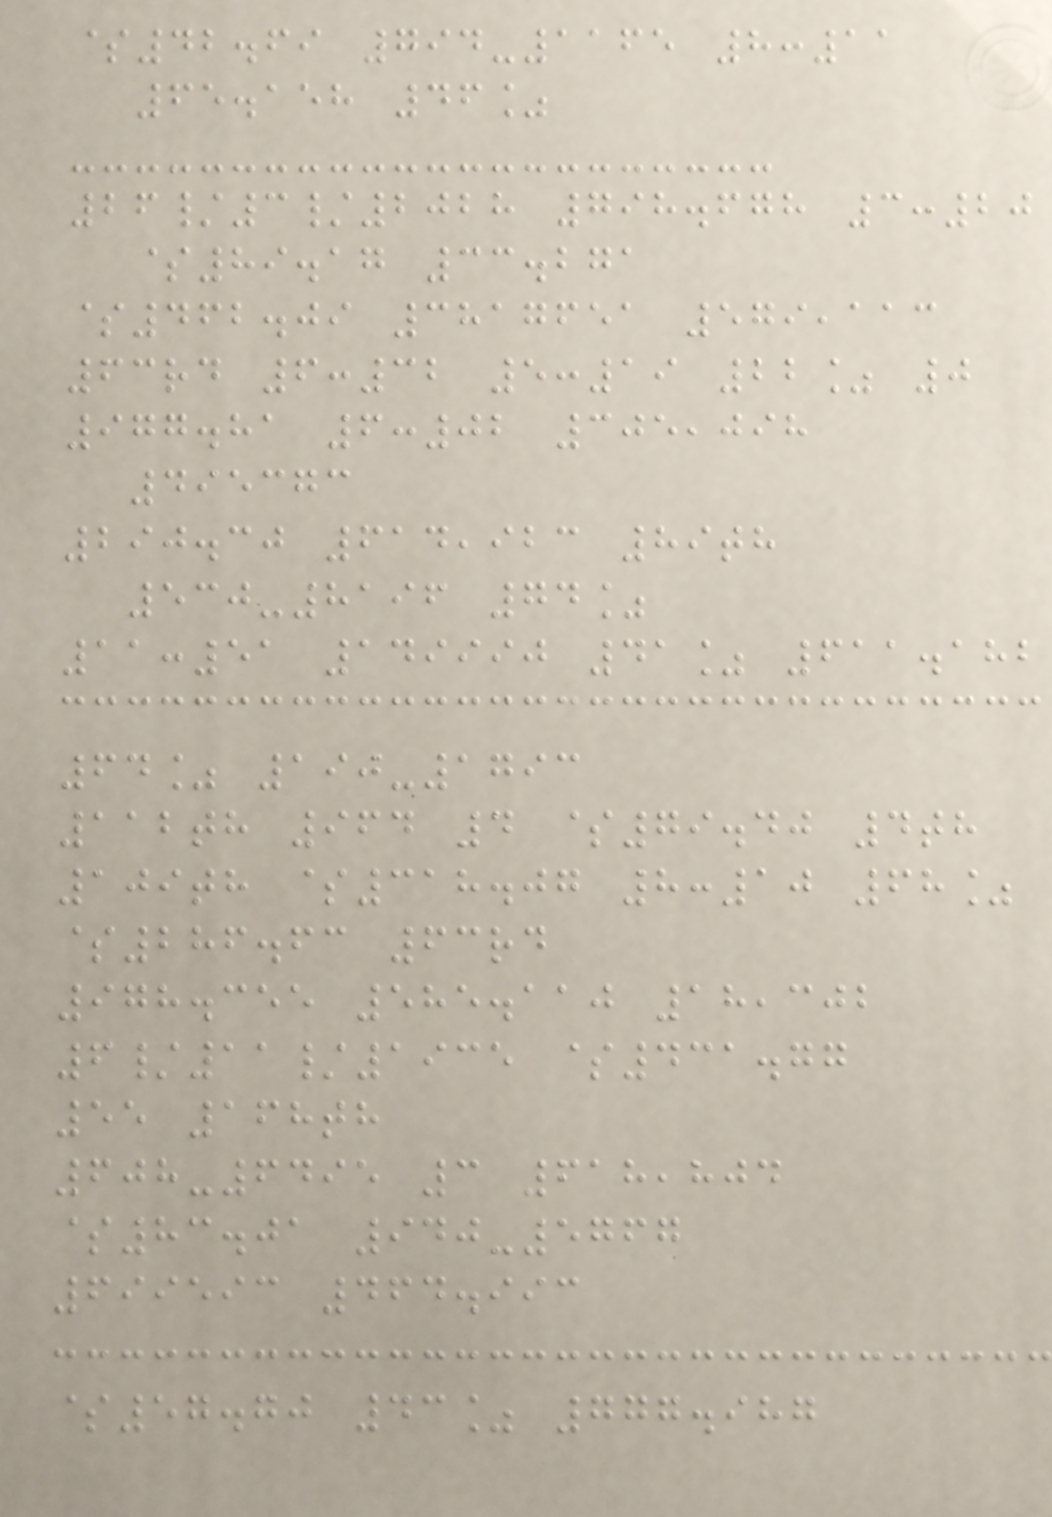$42.69 794-1165 8:11
65.158 46%
26/3/2028 798.678 3:20
$89.17 33.271
$462.09 3817651 579,113
63rd 6:32 5:19 22% 0
977.81 6:02 305,098
495373
290.30 614,923 89th
530-8196 74%
11:51 149990 41% 611.182
64% 190-1793
112th 964 4 $79.40 4th
109th $318.07 8:10 68%
$286.63 63rd
978.355 585.110 18,302
6/11/1935 $431.77
55 168th
608-6495 3 618,804
$83.01 940-5767
699593 464.993
$57.70 43% 777.987
